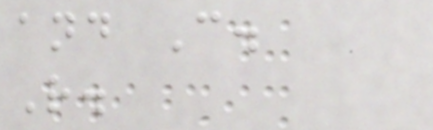and C.
R.
